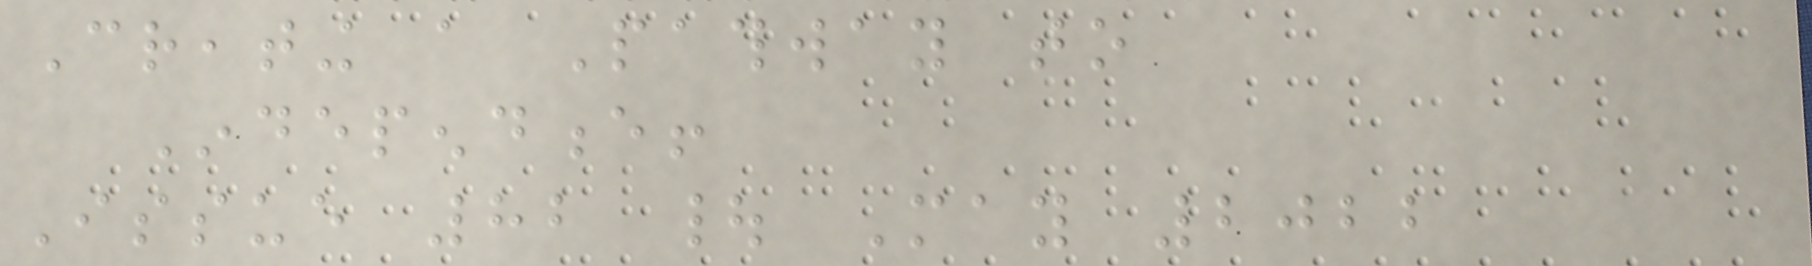Creating a Pathway to
Independence!
Issue 82 | May 2022
